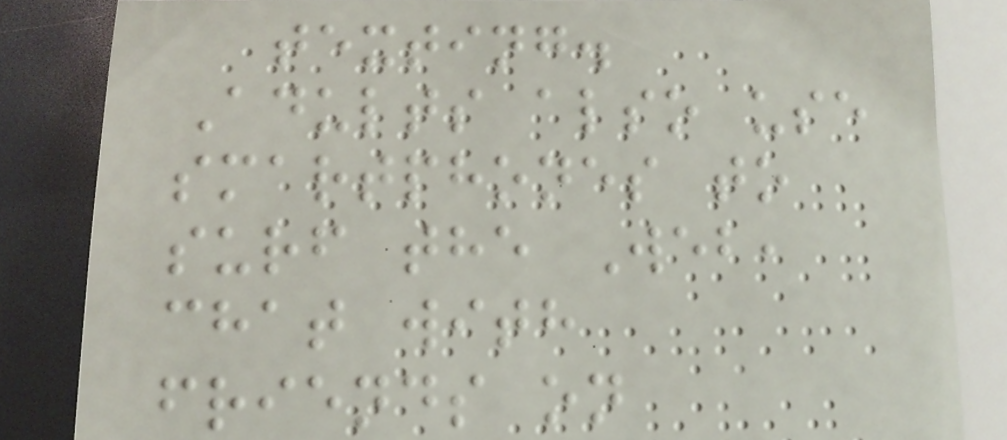texting.
Adults also use
smartphones to
surf the Web,
chat with
friends on
